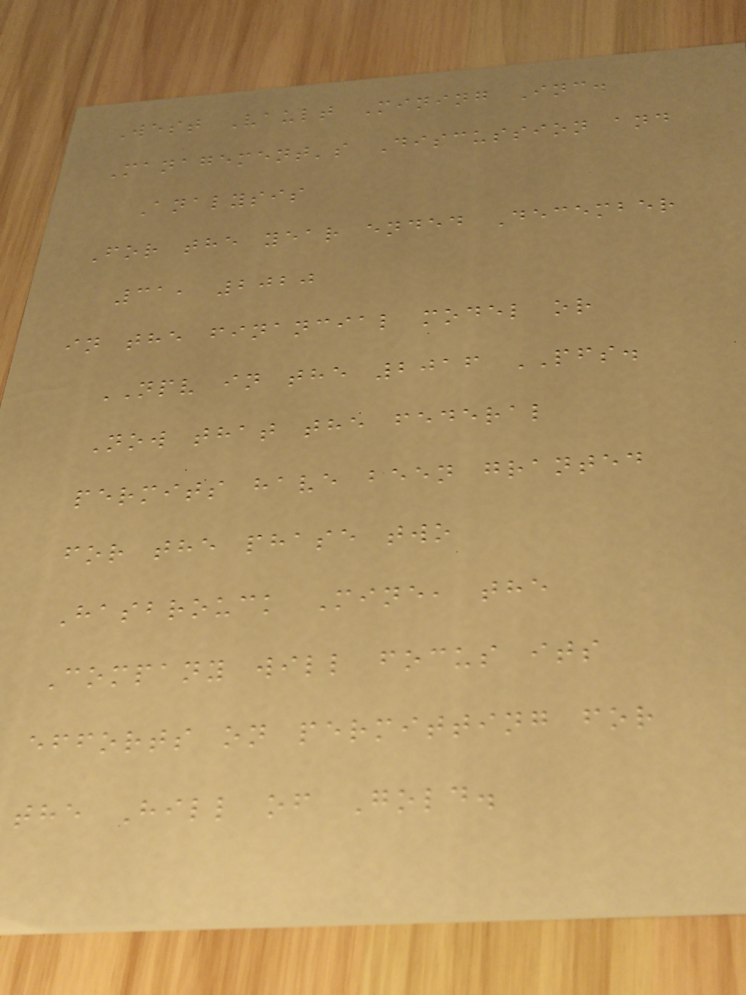West Vault Mining Inc.
Management's Discussion and
Analysis
For the year ended December
31, 2020
in the financial model or
NPV in the 2016 PFS.
Now that the federal
permits have been granted
for the phase two
Hasbrouck Mine, the
Company will focus its
efforts on permitting for
the Hill of Gold.
